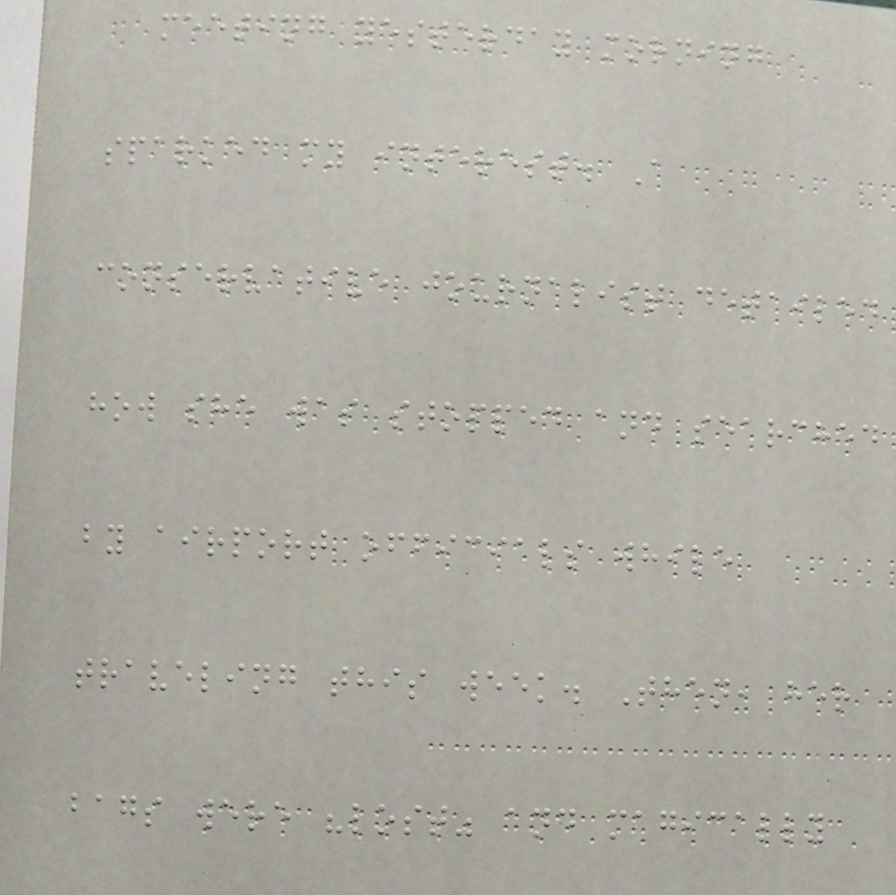meeting yesterday morning
sparked my interest. A
conservative journalist detailed
how she was stopped and searched
by airport officials while
traveling this week. Then, her
bags were "lost" and magically
